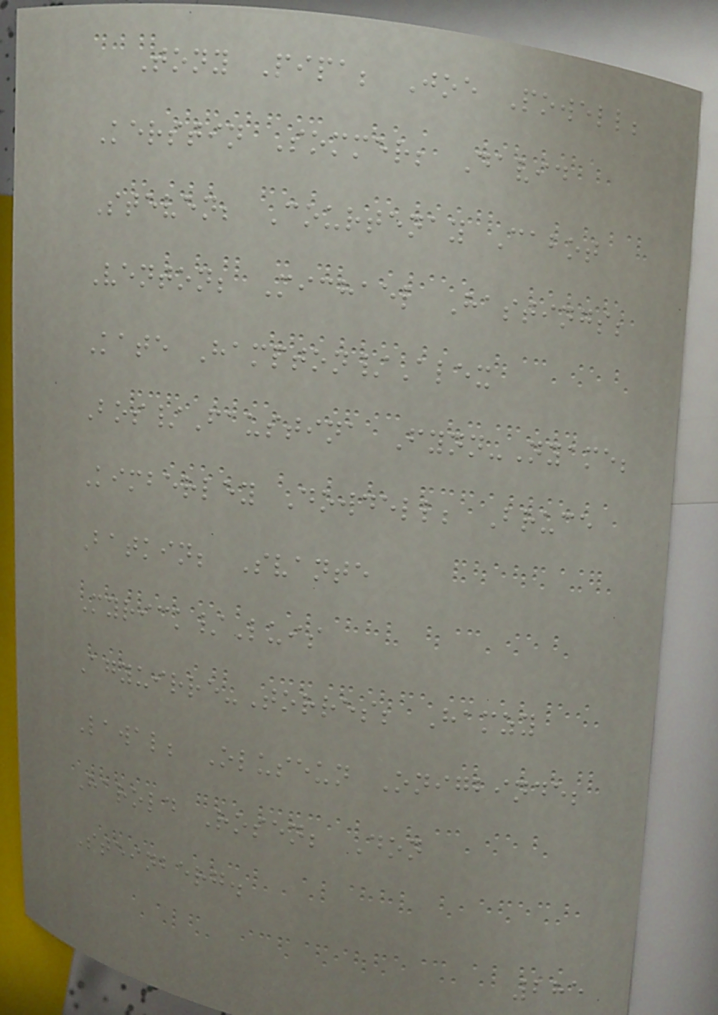Tony Pipa; Joe Powell;
Kerstin Sommer; David
Steven; Courtenay Cabot
Venton; Michael Hastings;
Kate Hampton/Alex
Bos/Faustina Fynn-Nyame;
Kimberley Dowdell; Bruce
Batkin; Svante
Myrick/Luis
Agyuirre-Torres; Hamzy
Lawal; Oluseun Onigbinde;
Harold Rosen; Don
Steinberg.
285
